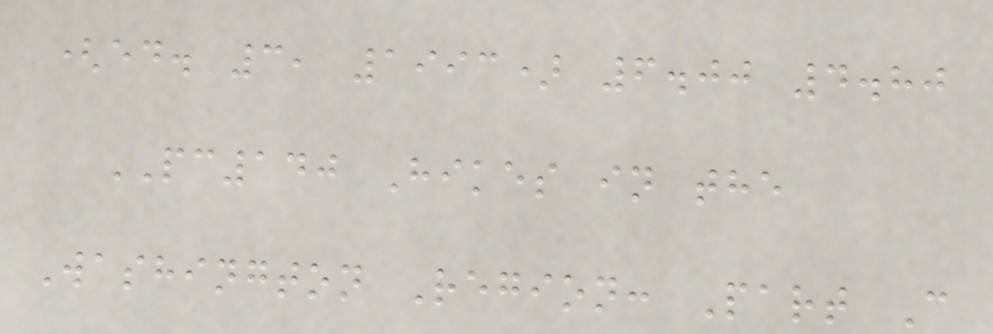(ed. 3, 1993) 6.00 4.80
PC140 Hikes in the
Washington Region: Part C
